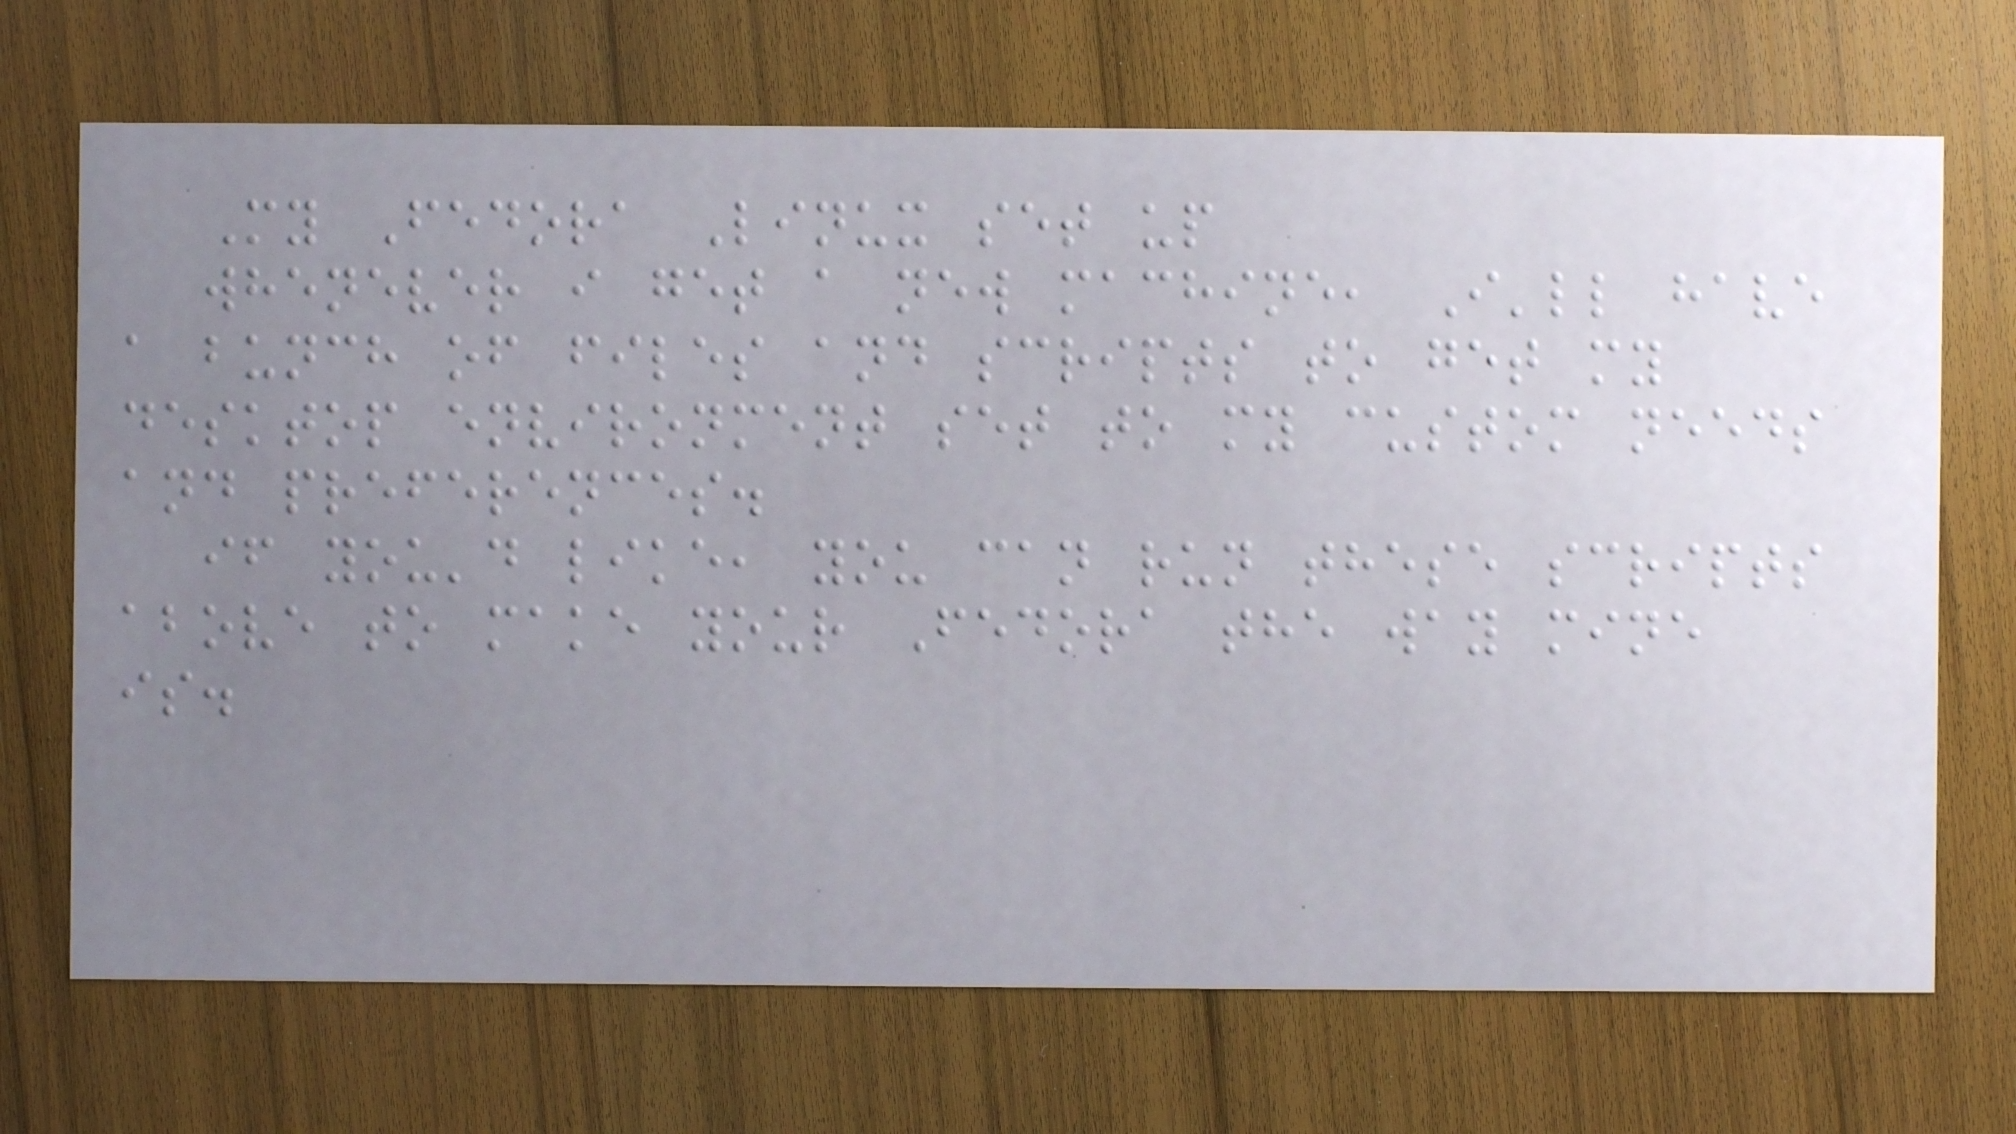My Fedora Linux set up
whenever i get a new machine, I'll have
a bunch of files and scripts to get my
desktop environment set to my custom needs
and preferences.
if you'd like, you can run these scripts
above to make your Fedora the way mine
is.
